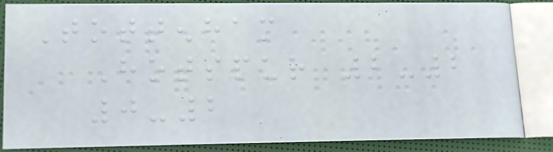Tottenham
Hotspur 2-2
0-2
